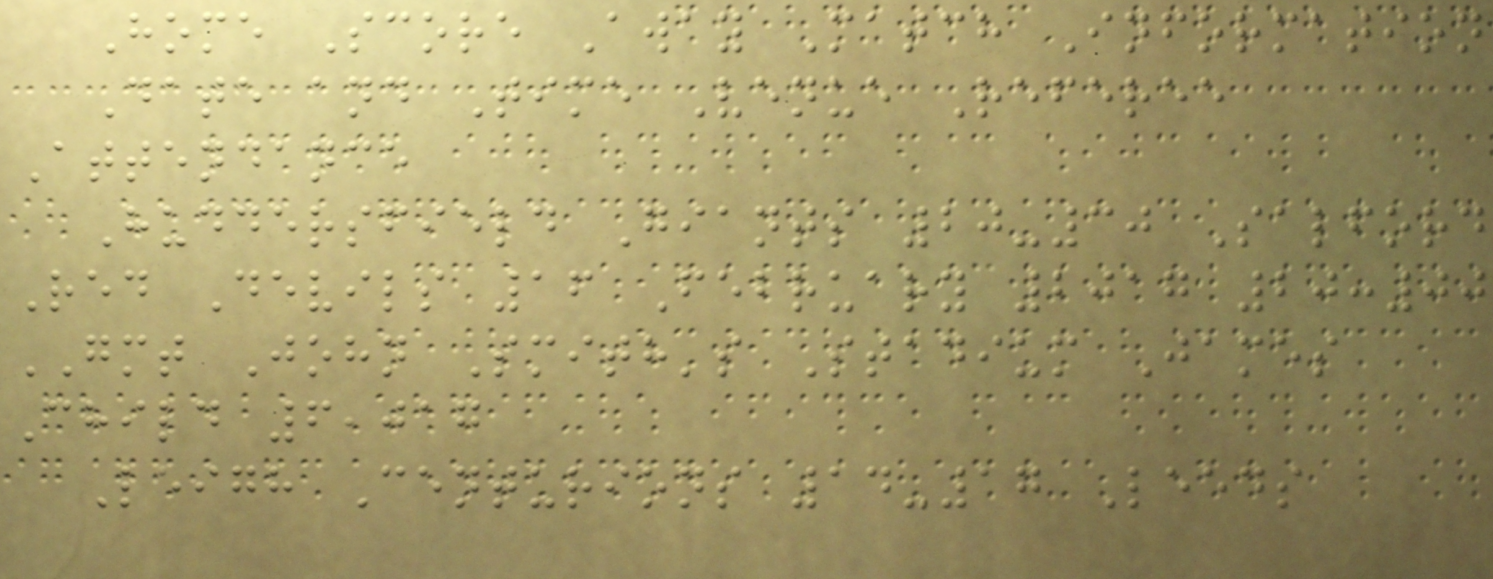Home Score Away Match Information
Date and Time Venue Referee
Attendance
Huddersfield Giants 20-30 Salford
Red Devils 16 February 2017 20:00
GMT John Smith's Stadium James
Child 6,017
Leigh Centurions 14-17 Leeds
